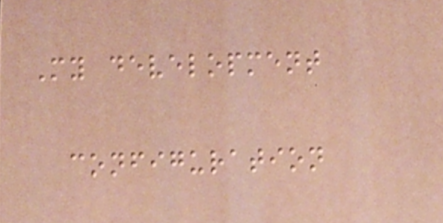My development
configuration
